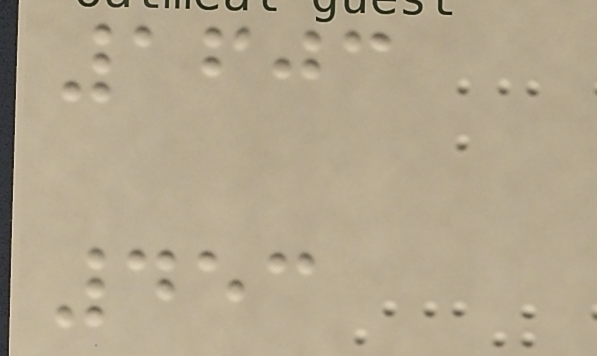1603
453
